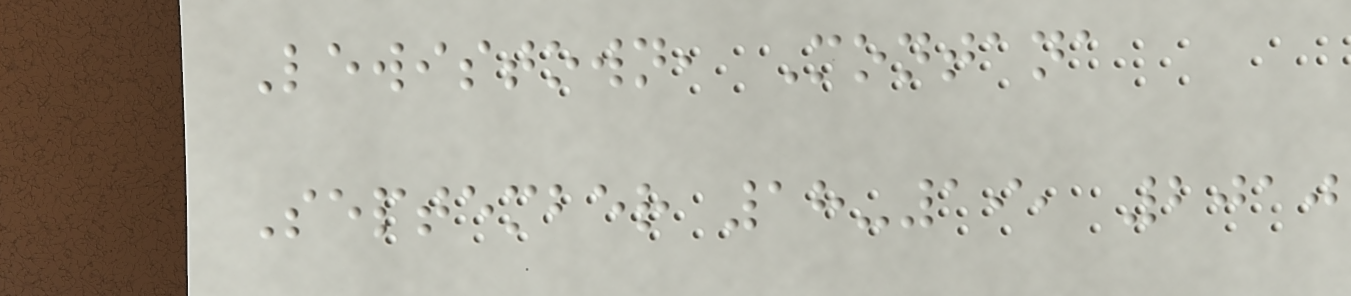Lewistown, Montana
September 18-19, 2010
